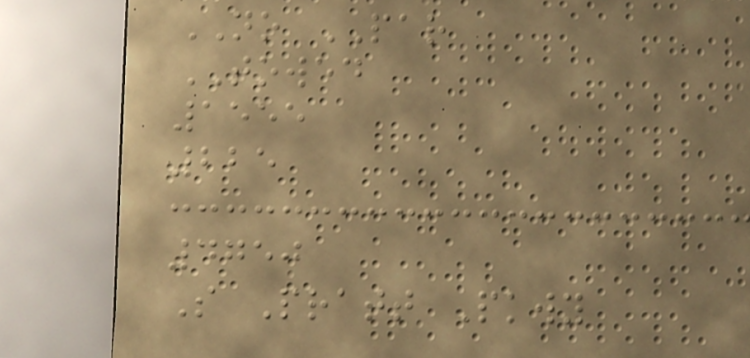NO PAR
TOWED
1555
225
4750
S Pratt Pkwy
